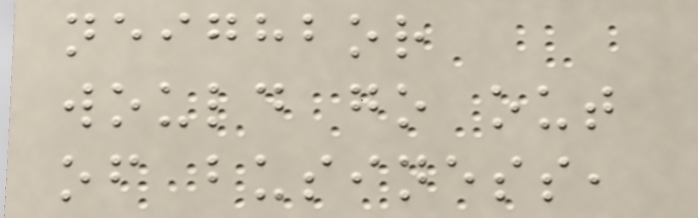neighbor
would go out
of business,
